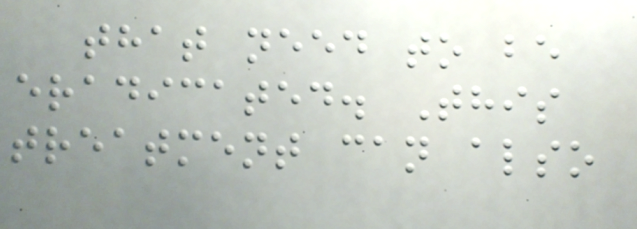that need to be
eradicated. This
treatment can also
